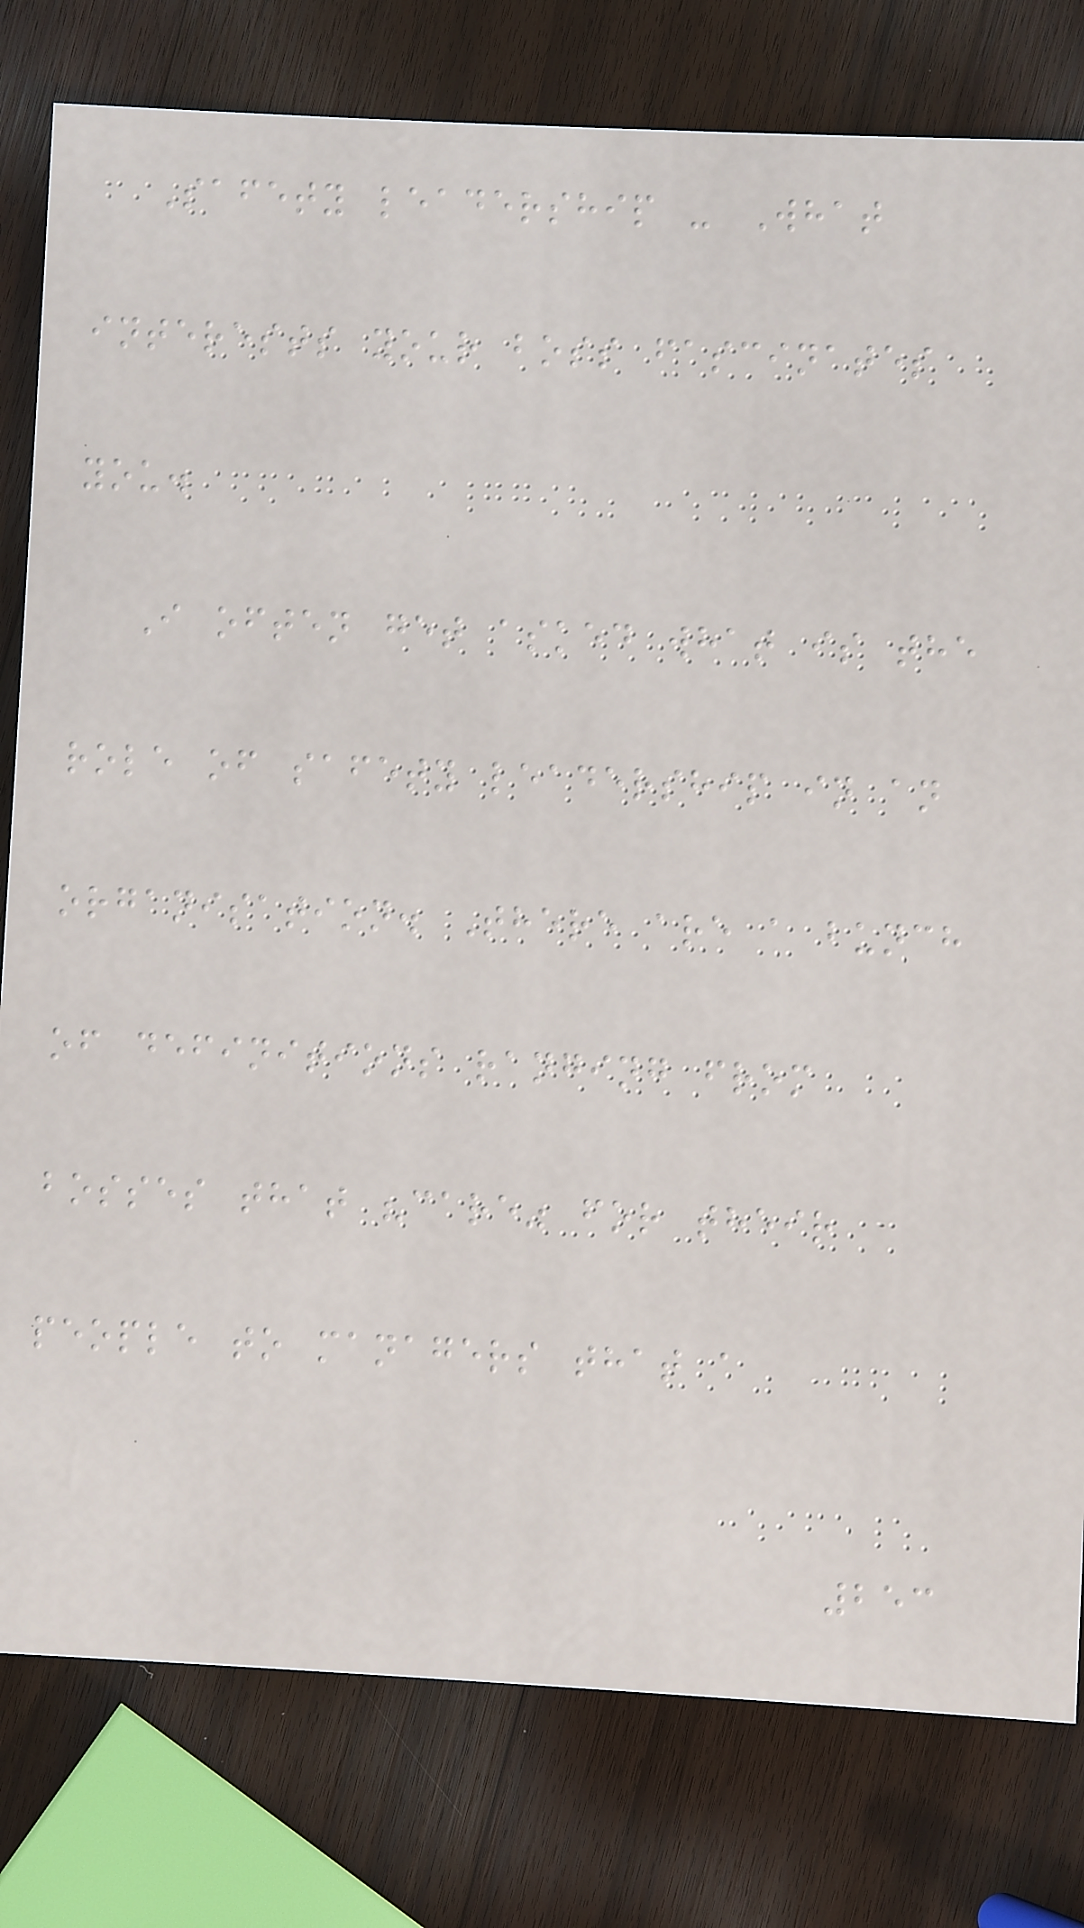Safety leadership - What
interests your boss fascinates
you.
I often get asked what is the
role of safety leadership in an
organisation. There are a bunch
of definitions ranging from
bosses that "care" for their
people to managers that a
253
